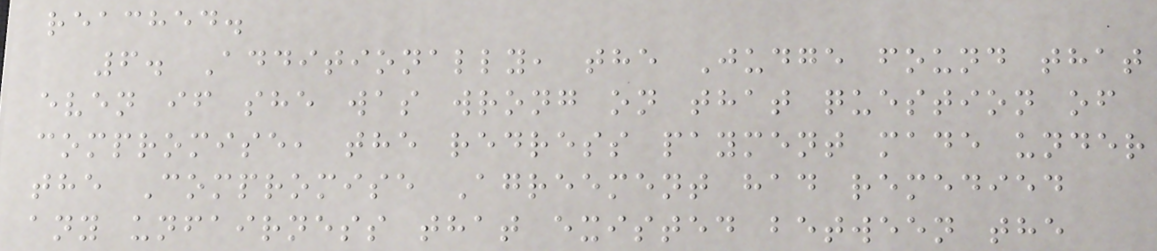reached.
6. Additionally, the Judge found that
even if she was wrong on that question of
compromise, the redress payment made under
the Compromise Agreement had remedied
any unfairness that existed between the
